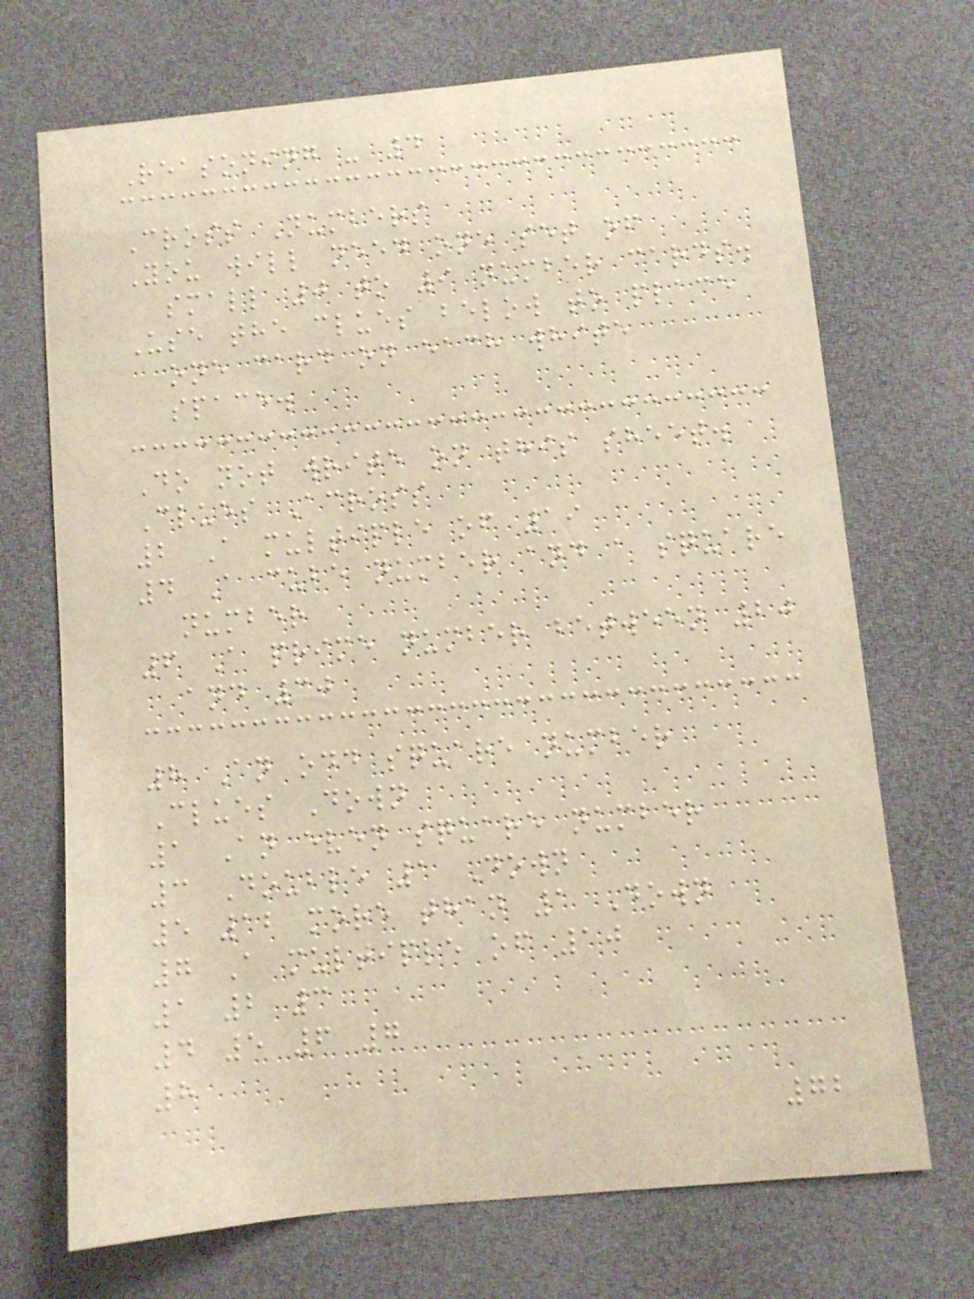Reasoning - 4
Cross Numbers
You will need one set of
small 0 to 9 number cards.
Use the clues below to place
one card on each white
space.
Do not write on this sheet.
Clues Across
2 A multiple of 19
4 A cube number and a square
number
6 A prime number between 20
and 30
8 An odd square number
Clues Down
1 An even square number
3 Double 1 Down
5 12 more than 1 Down
7 A multiple of 10
1 2 3
4 5 6 7
8
72
